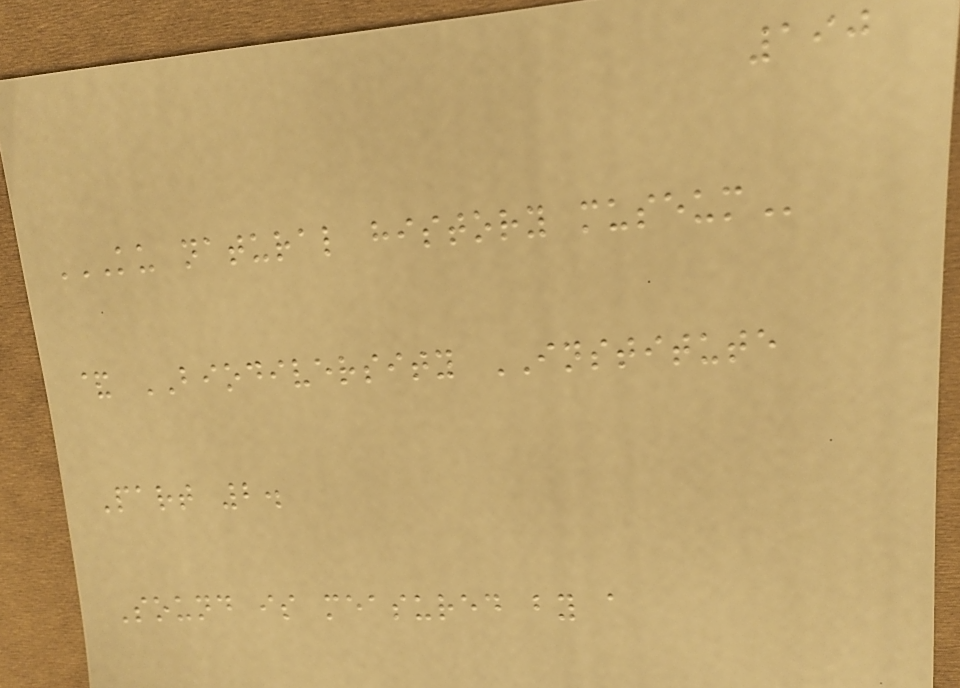190
KU NATURAL HISTORY MUSEUM
& BIODIVERSITY INSTITUTE
Part 2.
Sound is measured by a
